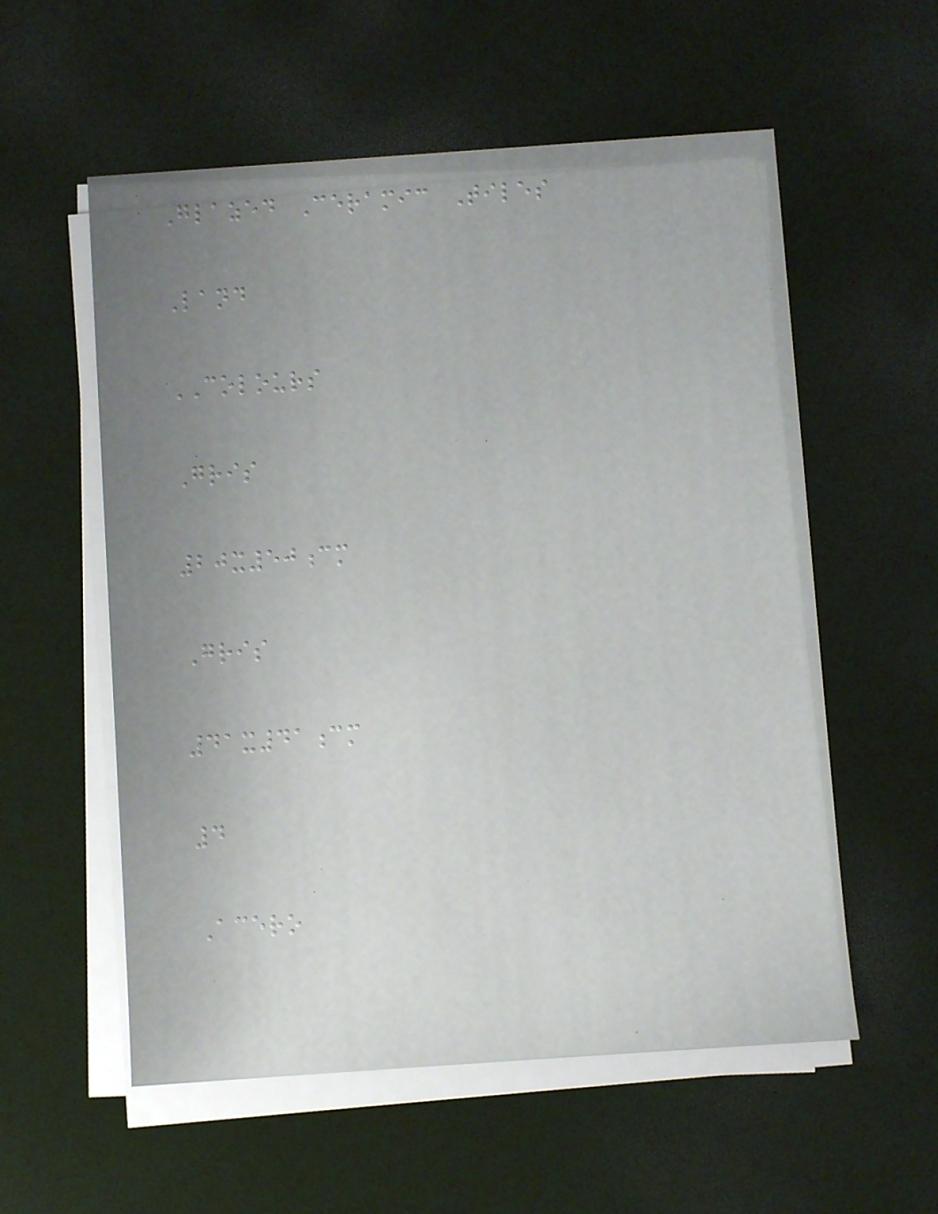Glazed Ceramic Tiles
Land
COLOURS
Gris
20x50cm
Gris
41x41cm
4
Acero
